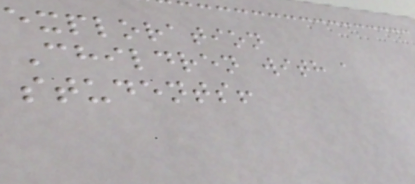exploration
Children with a
students!
